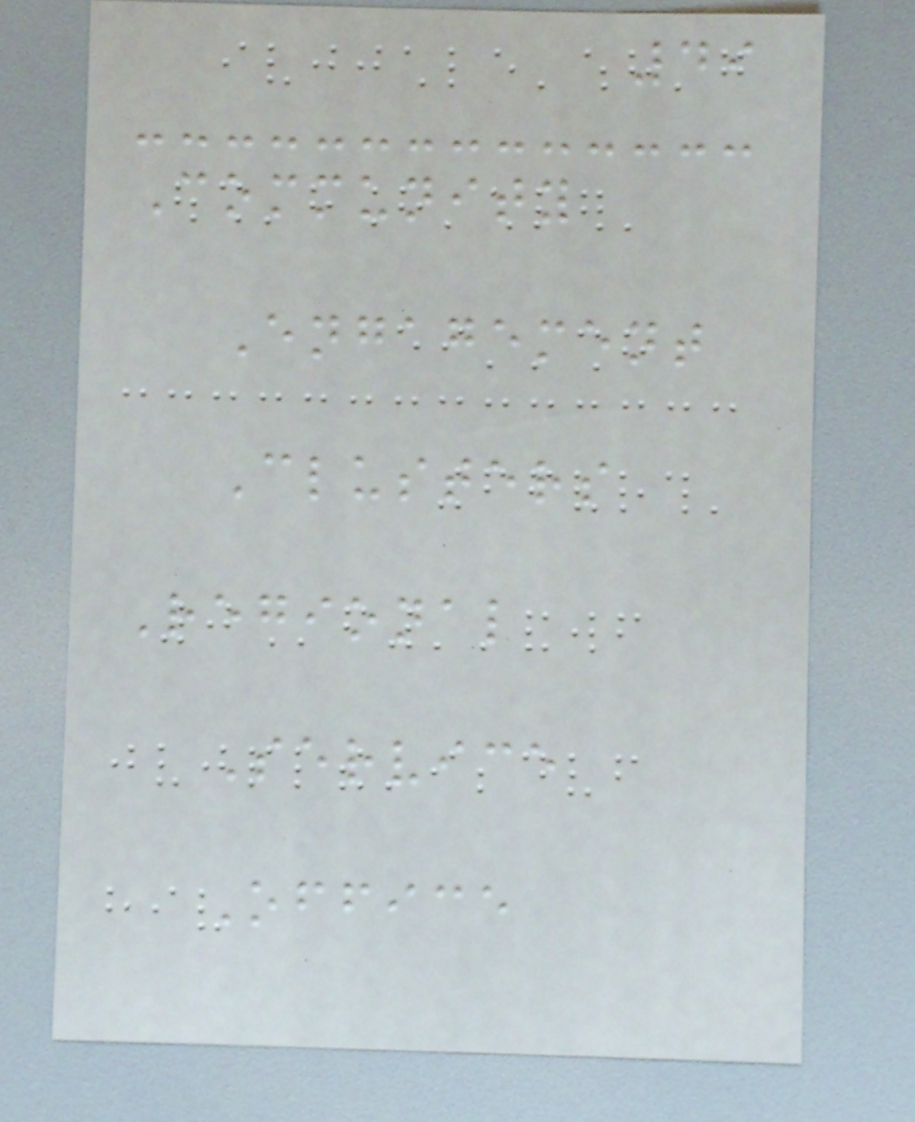49
Community
Engagement
Clusters
Regional
Service
Office
